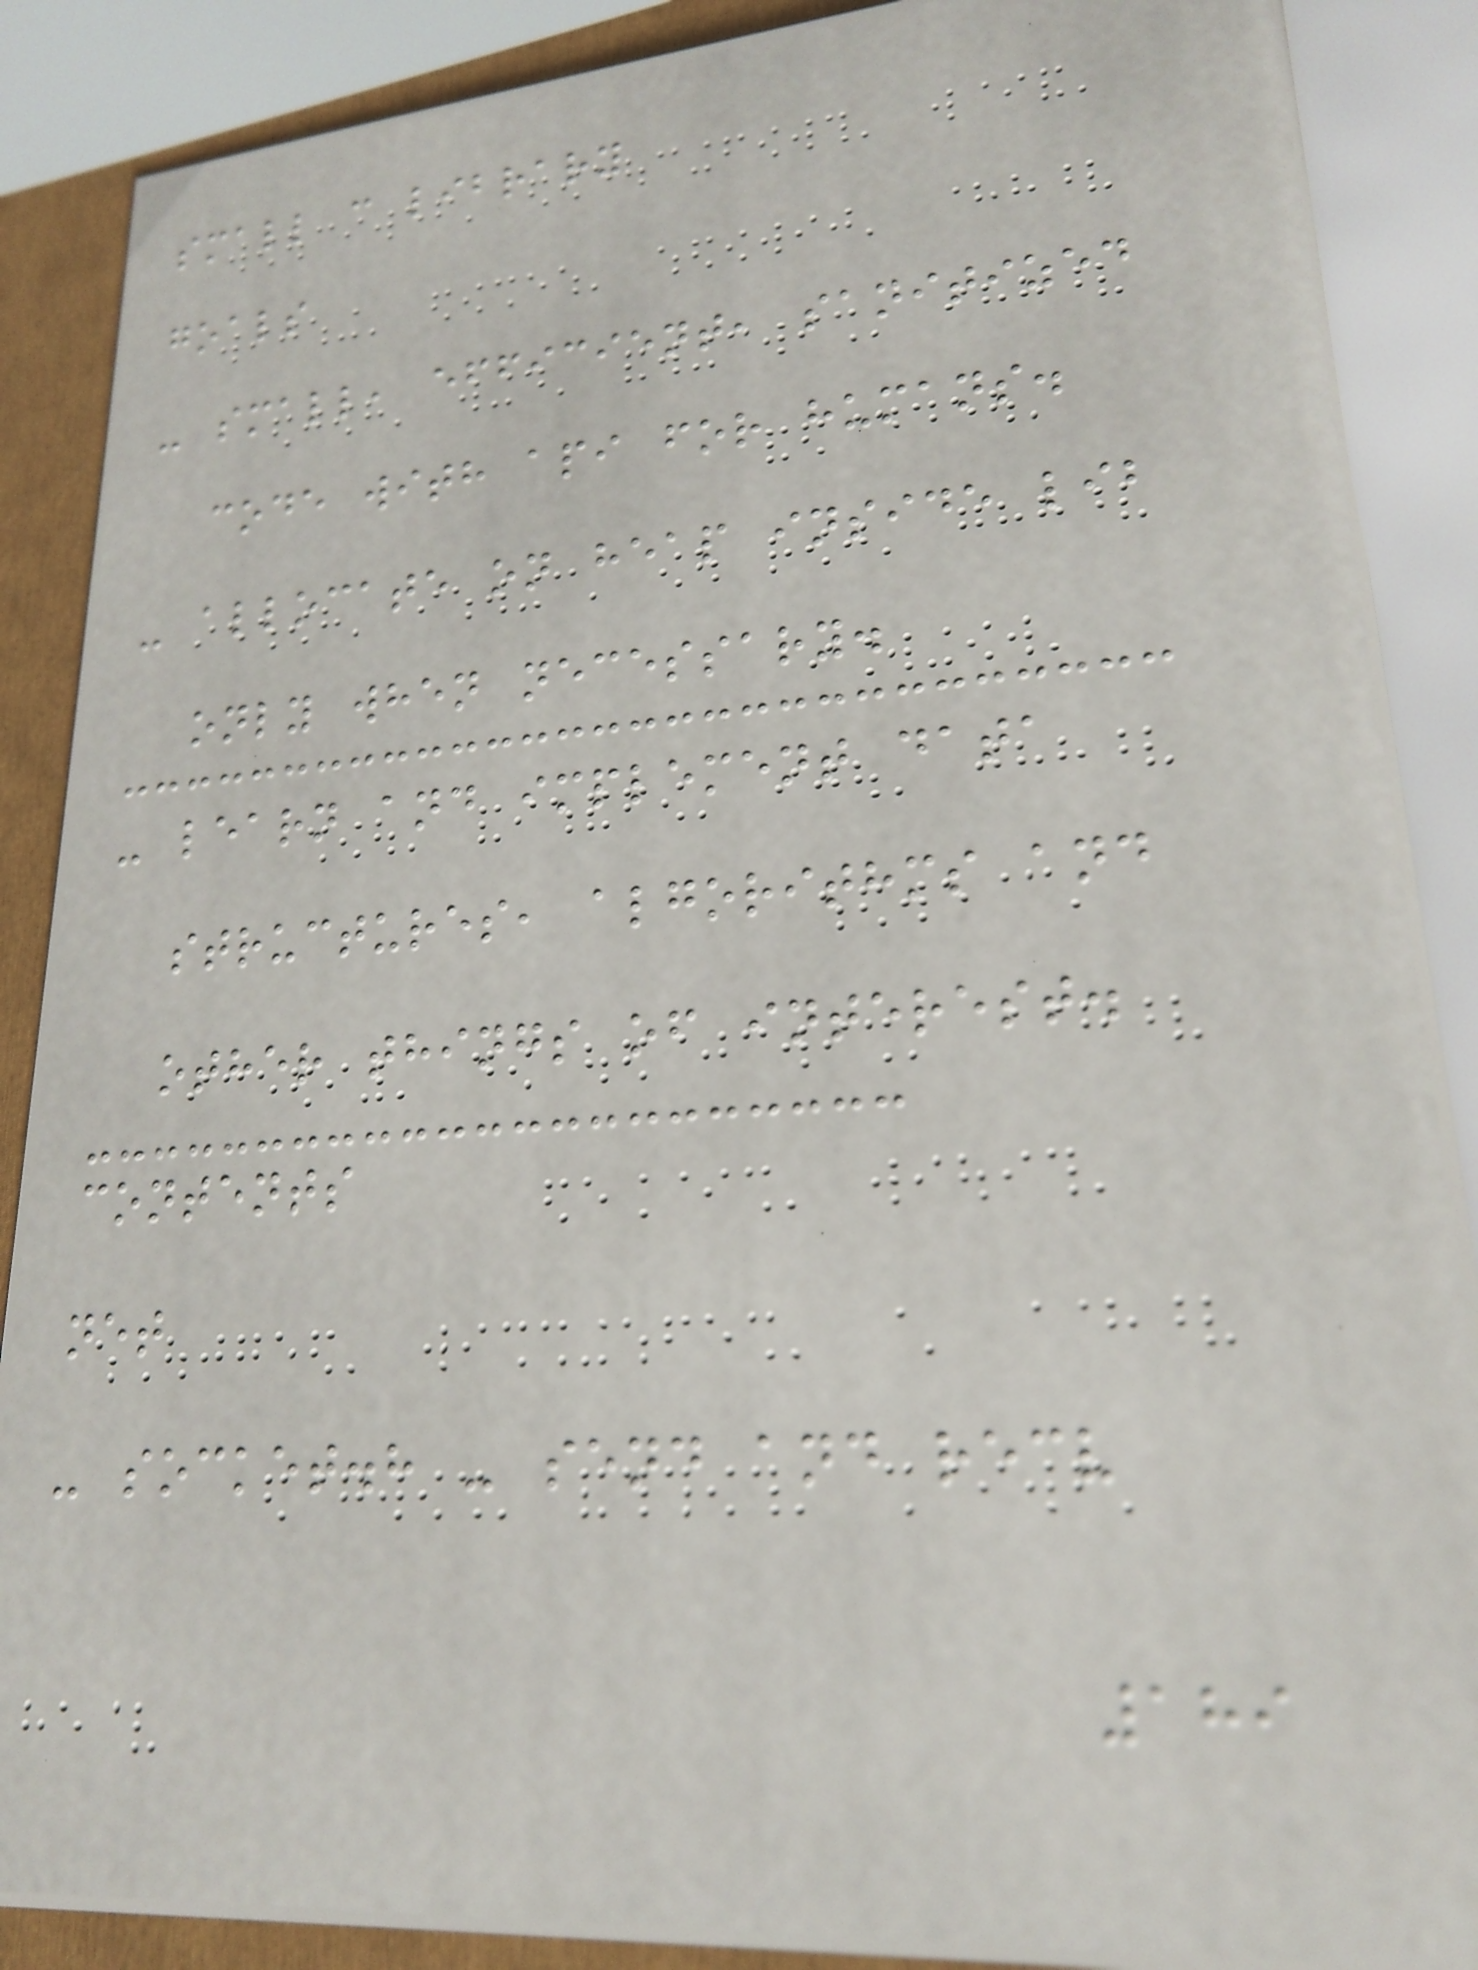small c library
goals
- small, efficient, sanitized
code with api for humans.
- allocate on heap inside lib
only when necessary.
- learn and implement data
structures, algorithms and
other things of interest.
contents
net
- socket.h - send and recv
189
